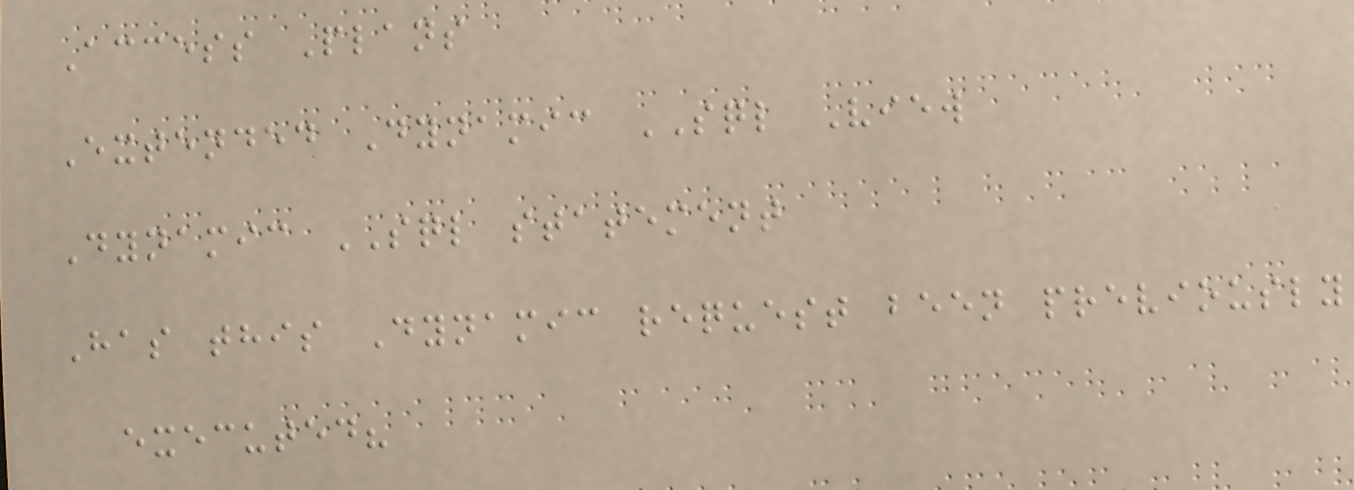Access Plans
Extended Dynamic SQL View
Dynamic SQL statement
Has this Dynamic request been previously
executed?
